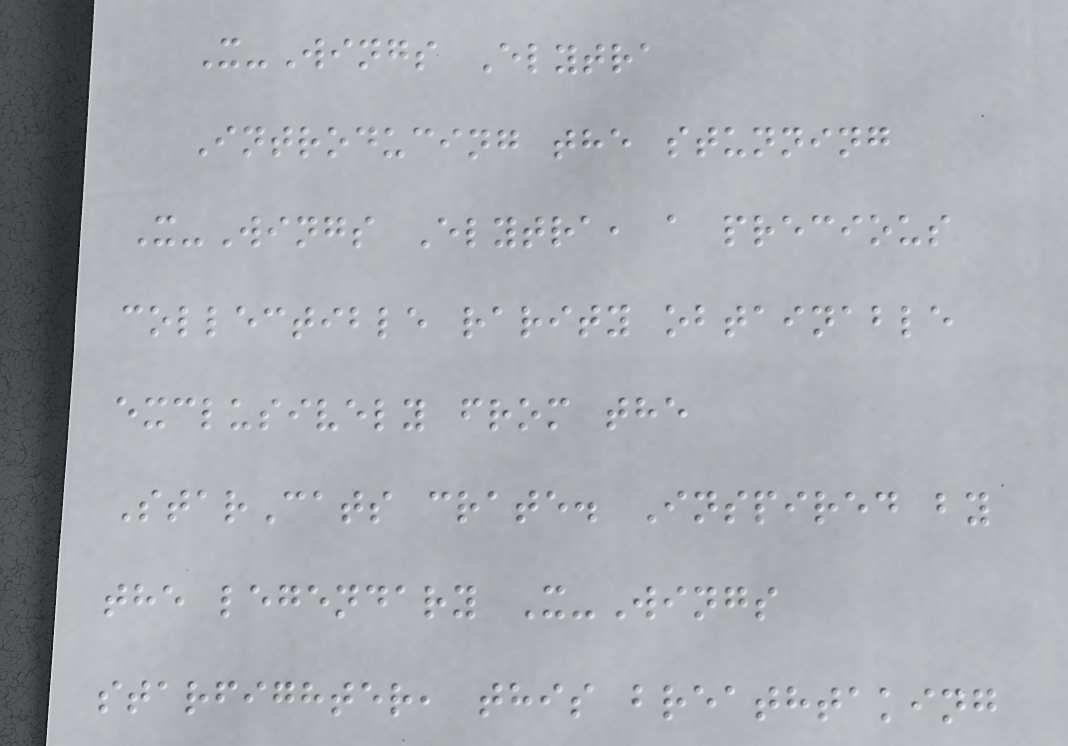X-Wings Elytra
Introducing the stunning
X-Wings Elytra, a precious
collectible rarity obtainable
exclusively from the
StarCats crate. Inspired by
the legendary X-Wings
starfighter, this breathtaking
